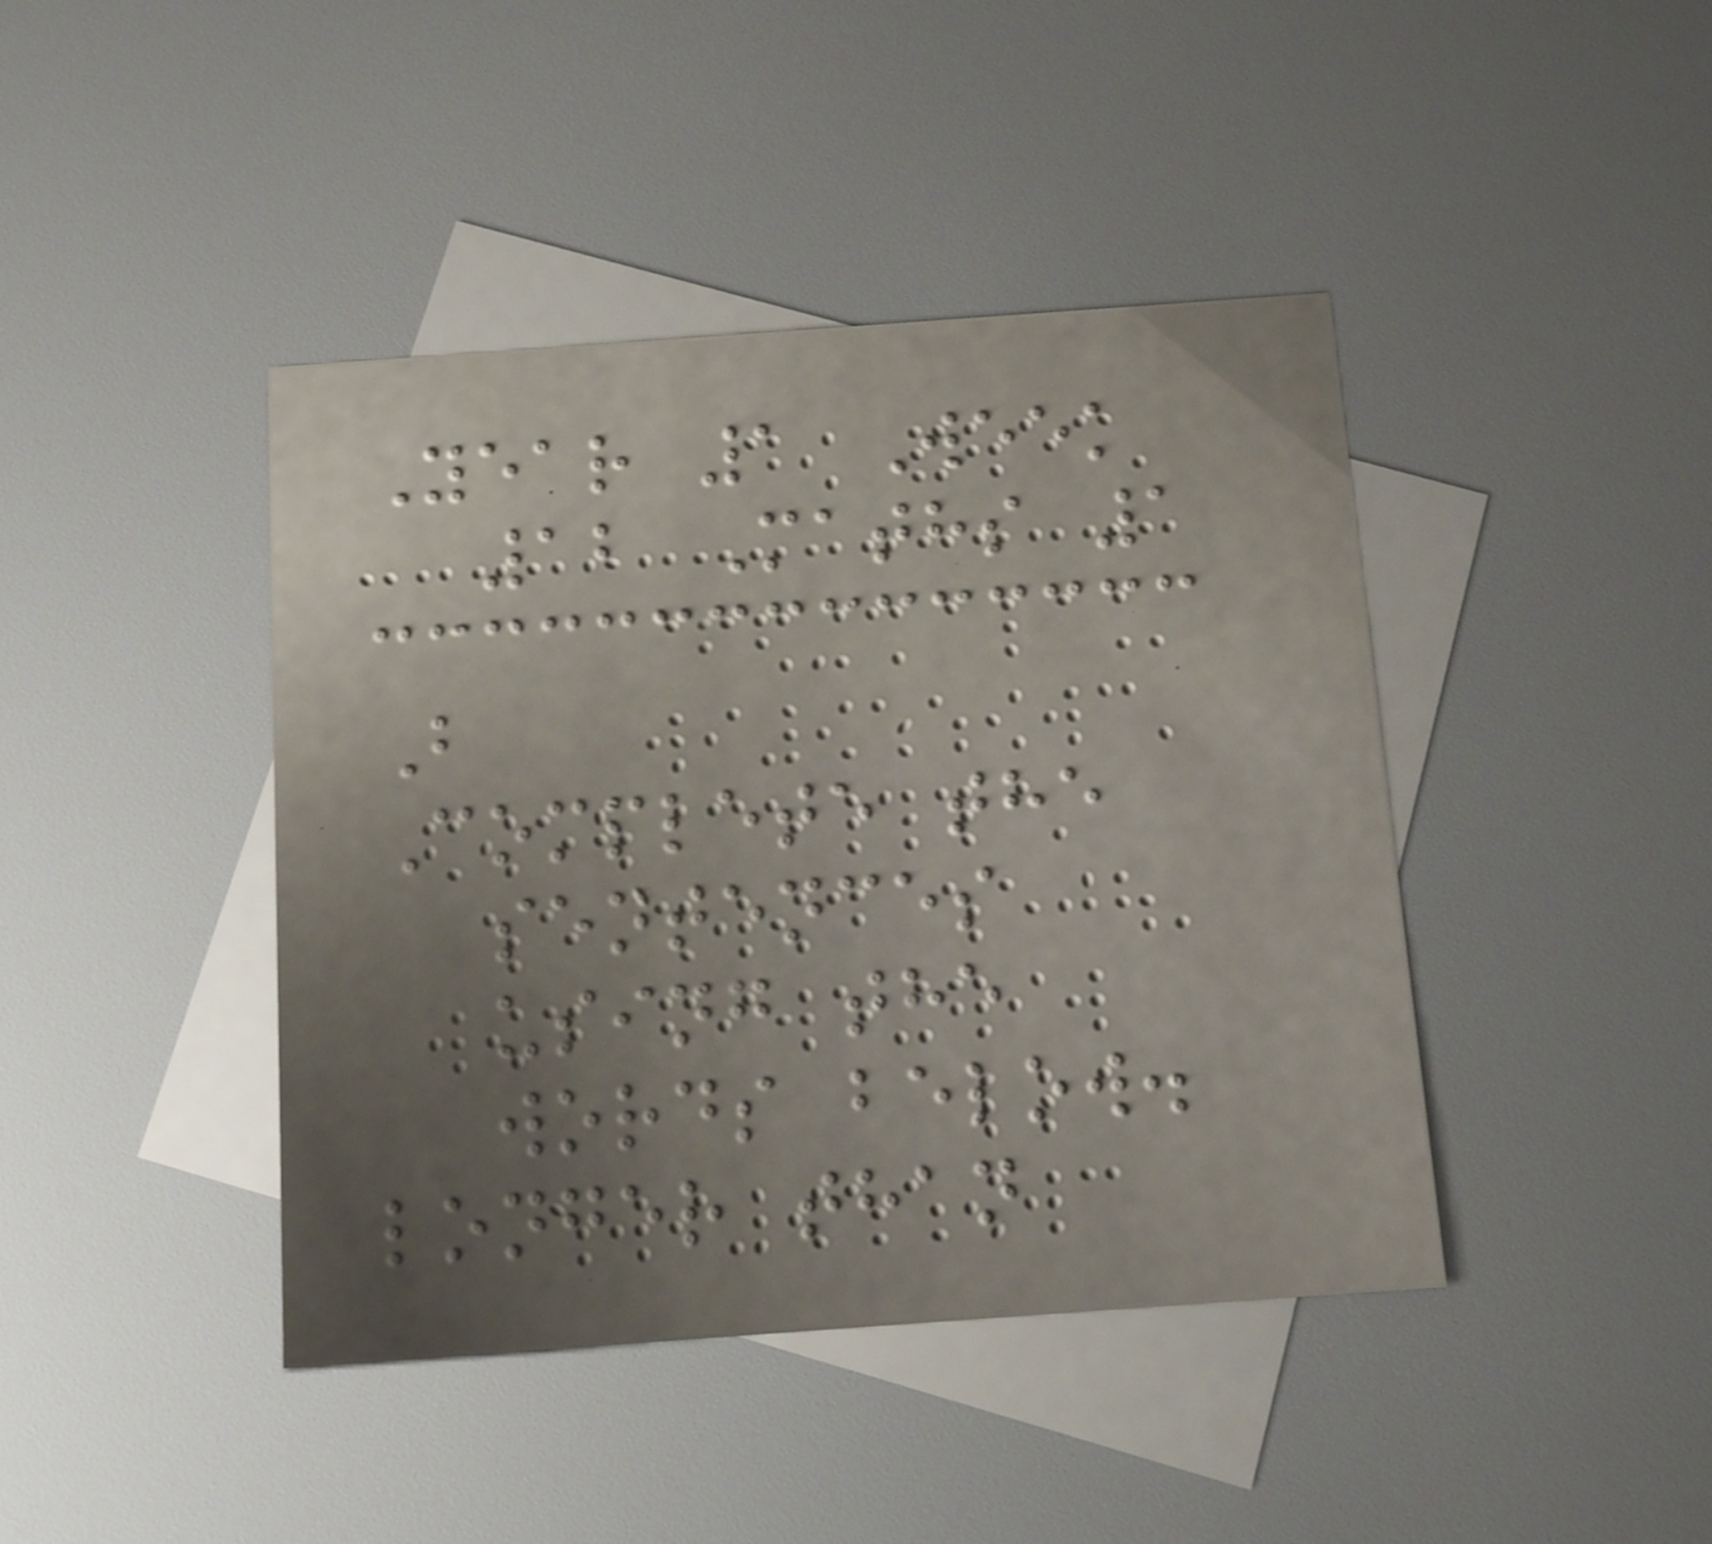Year 1 Week
12 Maths 1
B
Complete the
sentences
using the
words below.
longer than
